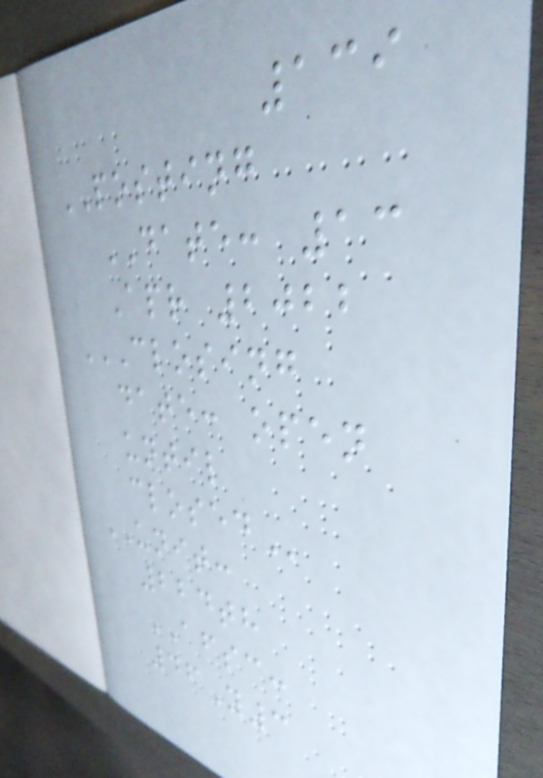139
POSTING
DATE: 13
Apr 2022
CLOSING
DATE: OPEN
UNTIL
CLOSED
UNIT:
224th
AFSC:
46Y3
